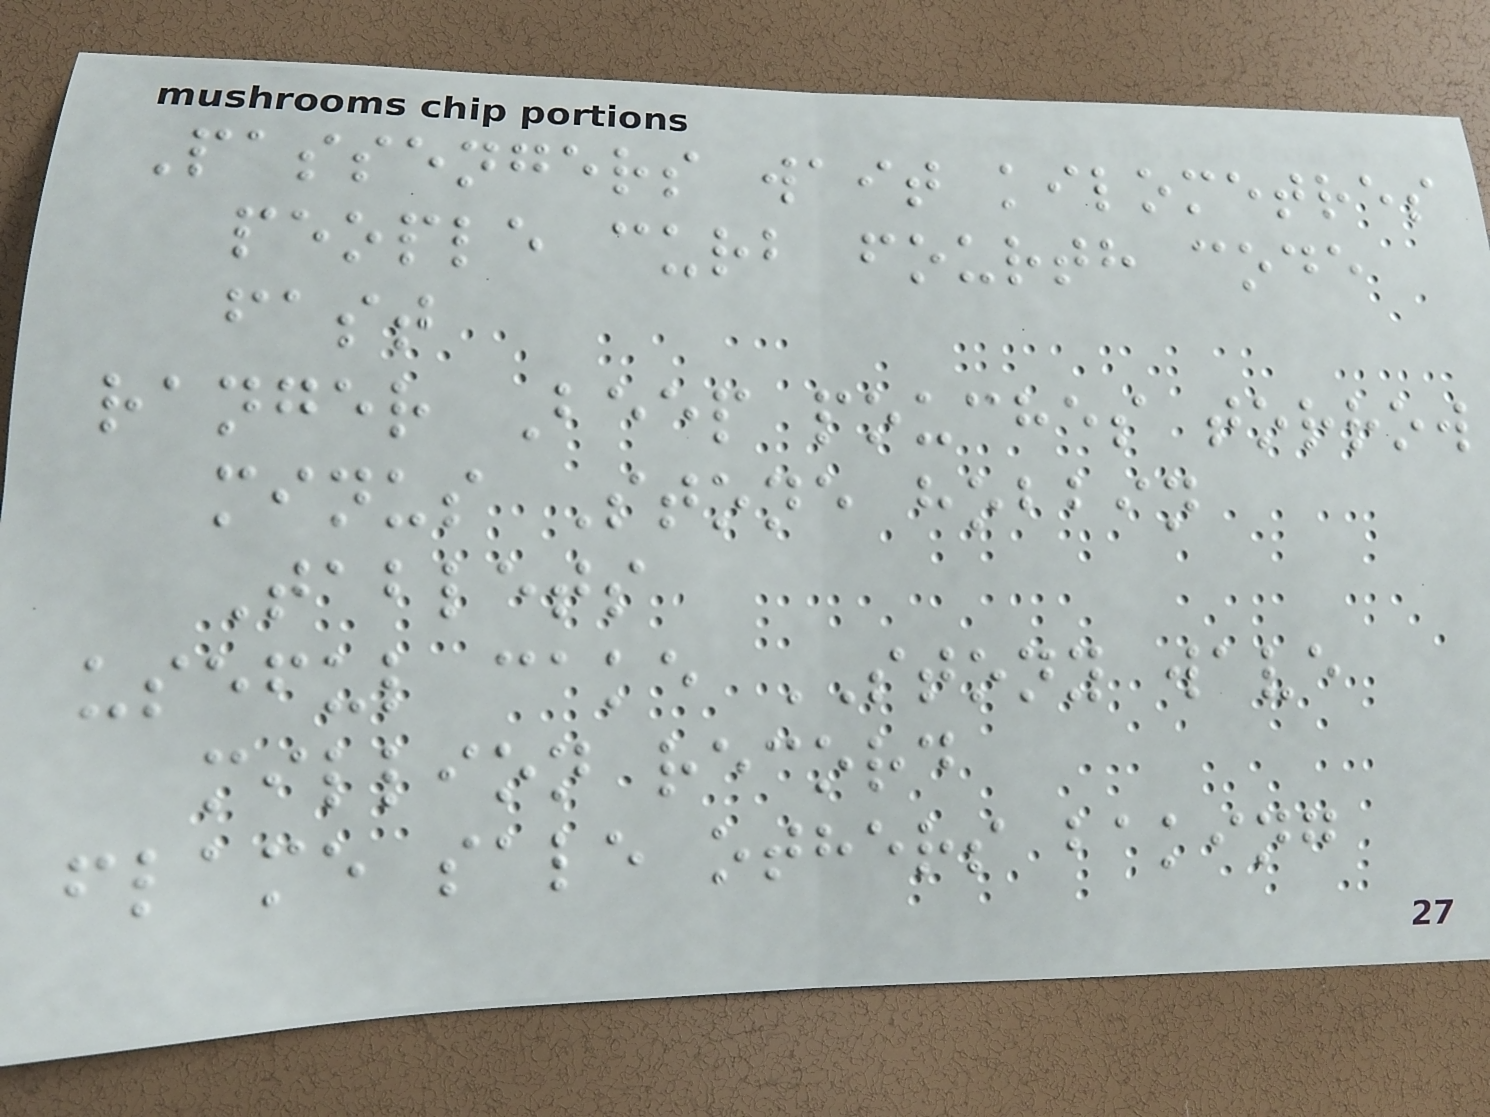Passengers wait kilometres
people curb fourth code
fast
ranger Beep pouches torrow
minus Stone hobbin
Tablets
useful cake STONY wave
million record
flame sale others baking
